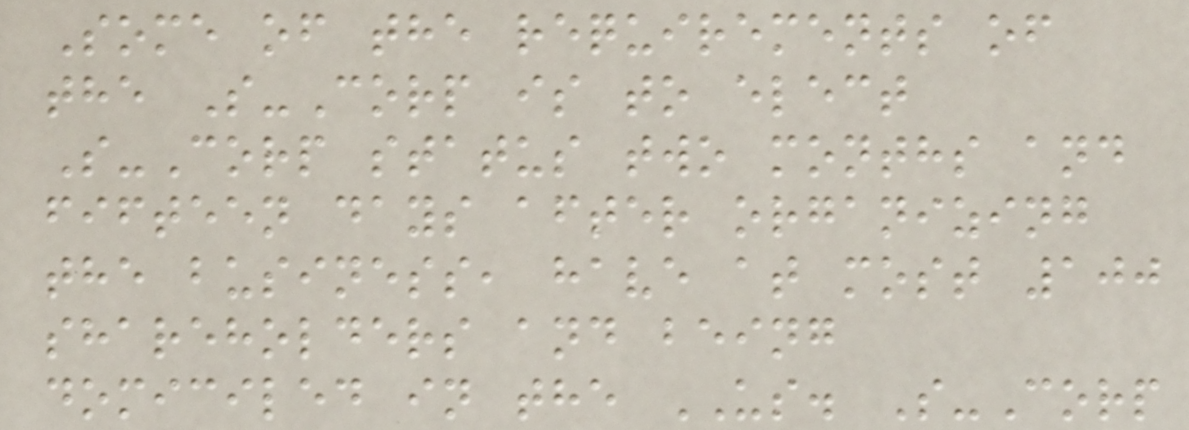Some of the requirements of
the S-Corp is to elect
S-Corp status two months and
fifteen days after organizing
the business, have at most 100
shareholders and being
domiciled in the US. S-Corp
